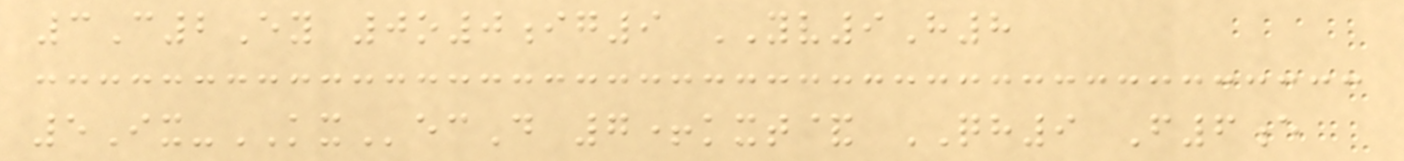3C2Ey 0o0ig9 YV9H8
5Ix-KXecD 7+kxt& QH9 F6e
